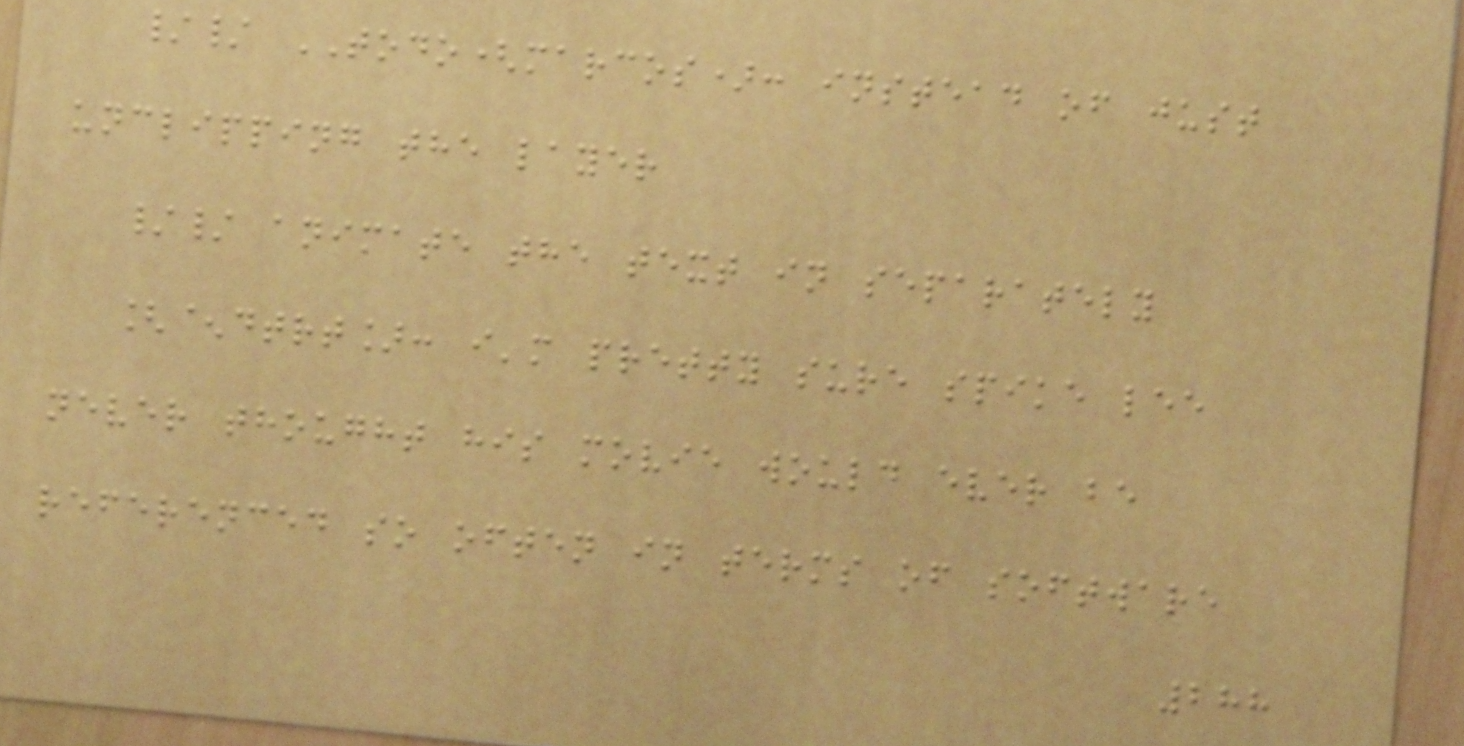// TODO(marcos): instead of just
unclipping the layer
// animate the text in separately
[^dtrt]: i'm pretty sure spike lee
never thought his movie would ever be
referenced so often in terms of software
288
